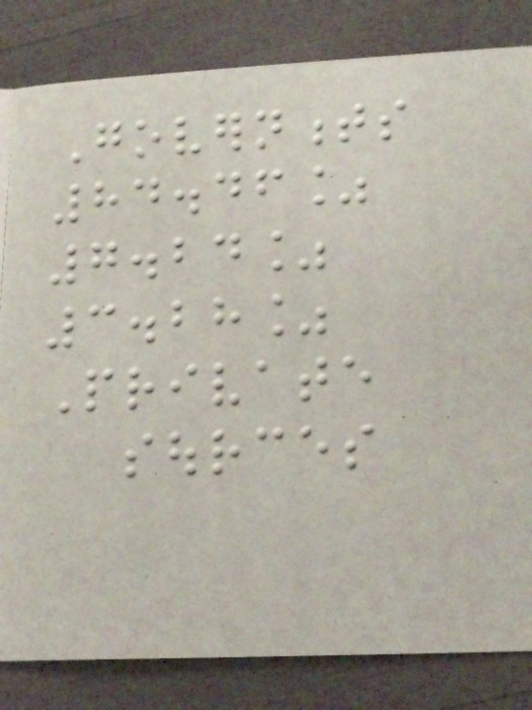Governments
84.46%
7.24%
3.28%
Private
sources
